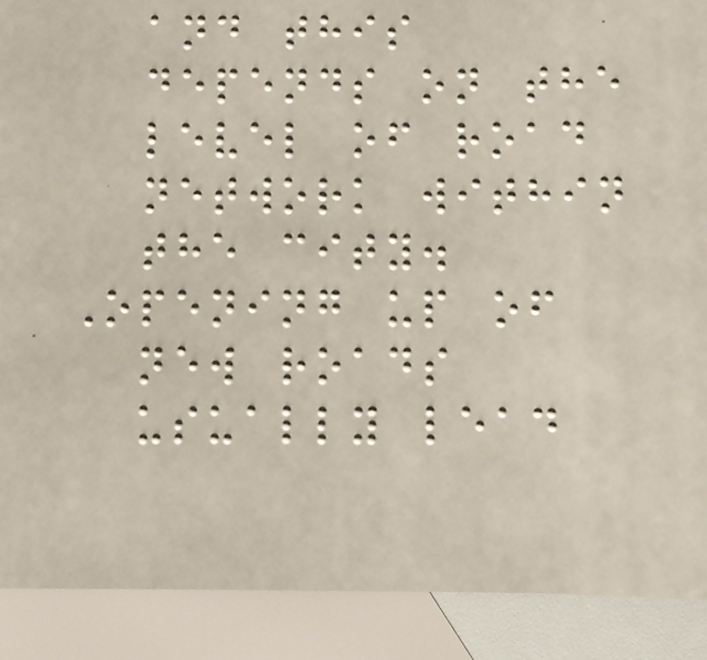and this
depends on the
level of road
network within
the city.
Opening up of
new roads
usually lead
